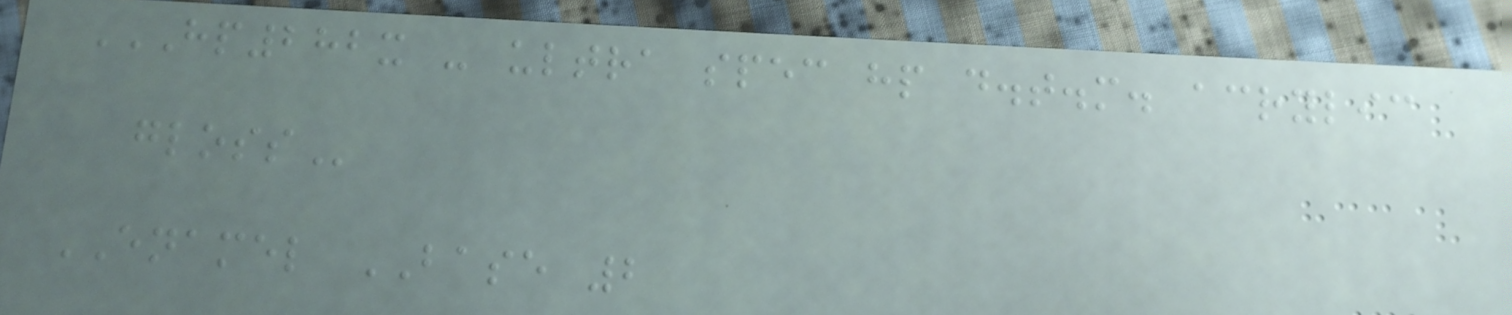HP282X - ULTRA SPEC HP D.T.M. ACRYLIC
GLOSS
ENAMEL BASE 2
